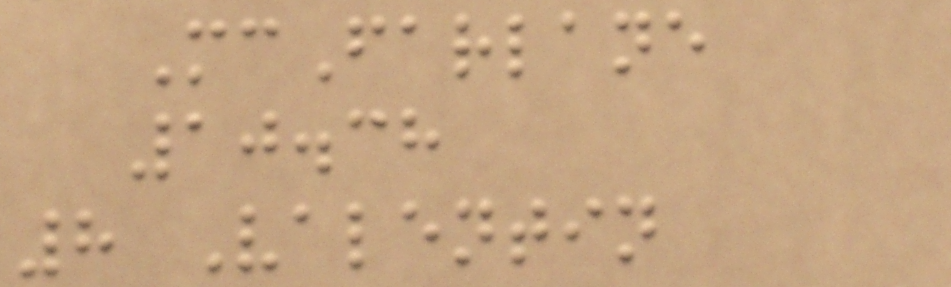McFarlane
10.38
8 Valentin
